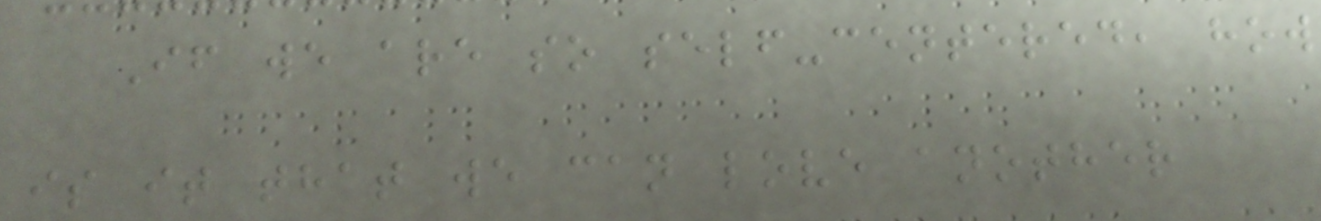If we are so self-centered, how
is it that we can love another
